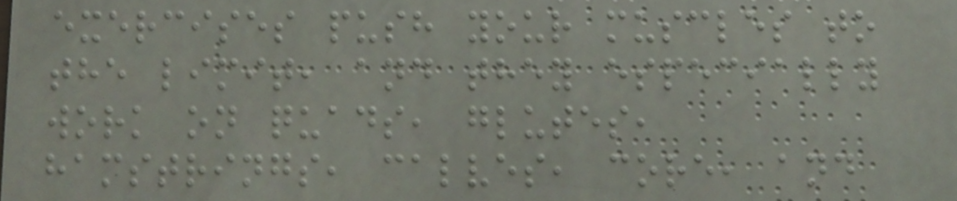exercises push your muscles to
the limit, and they especially
work on quads, glutes,
hamstrings, calves, core, and
